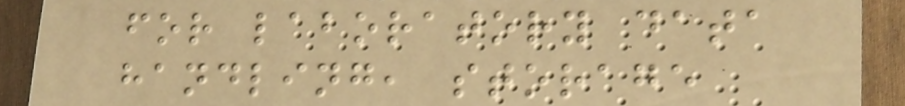for laboratory data
handling, storage
